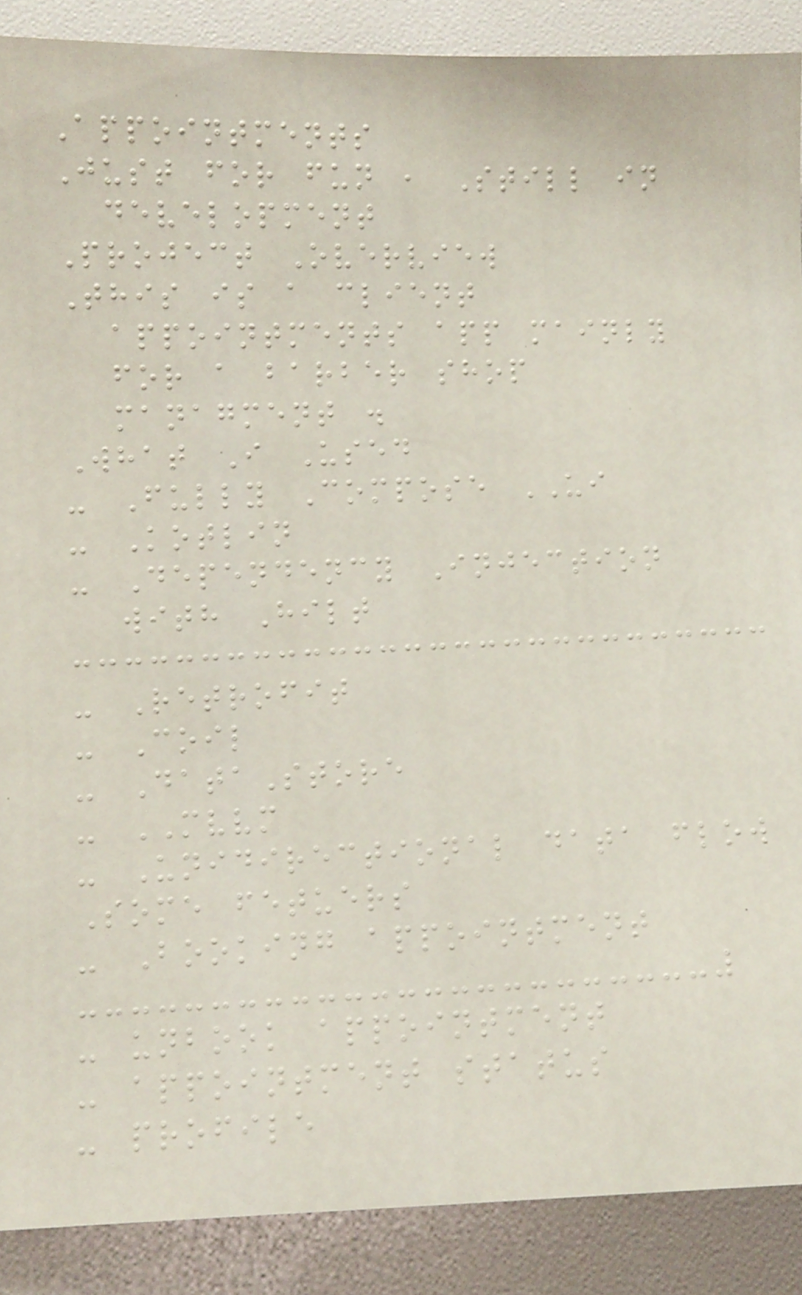Appointments
Just for fun , Still in
development
Project Overview
This is a client
appointments app mainly
for a barber shop
managment .
What I Used
- Fully Compose UI
- Kotlin
- Dependency Injection
with Hilt
- Retrofit
- Coil
- DataStore
- MVVM
- Unidirectional data flow
Some fetuers
- Booking appointment
- unbook appointment
- appointment status
- profile
